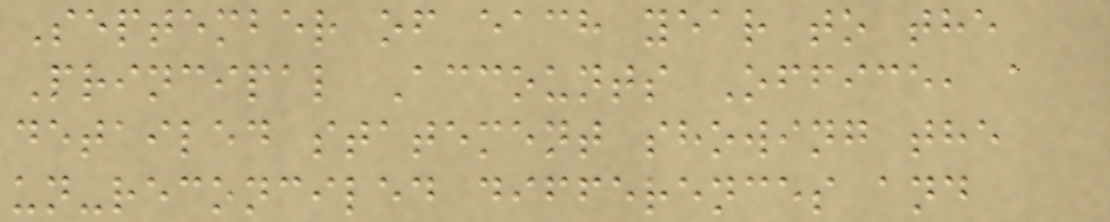September of each year to the
Principal Accounts Office, a
detailed statement showing the
un-reconciled differences and
